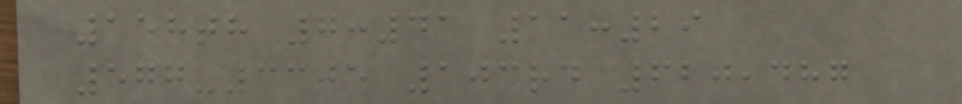158th 7:41 11:29
577-3305 103rd 620,487
